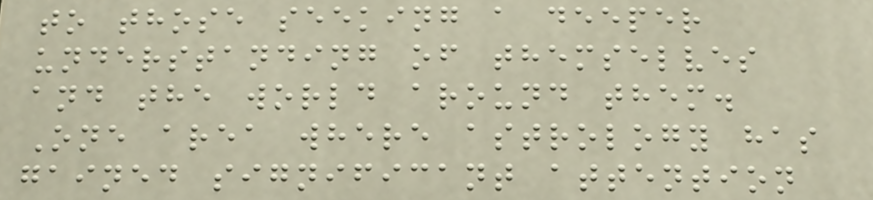to those seeking a deeper
understanding of themselves
and the world around them.
One area where astrology has
gained significant attention
